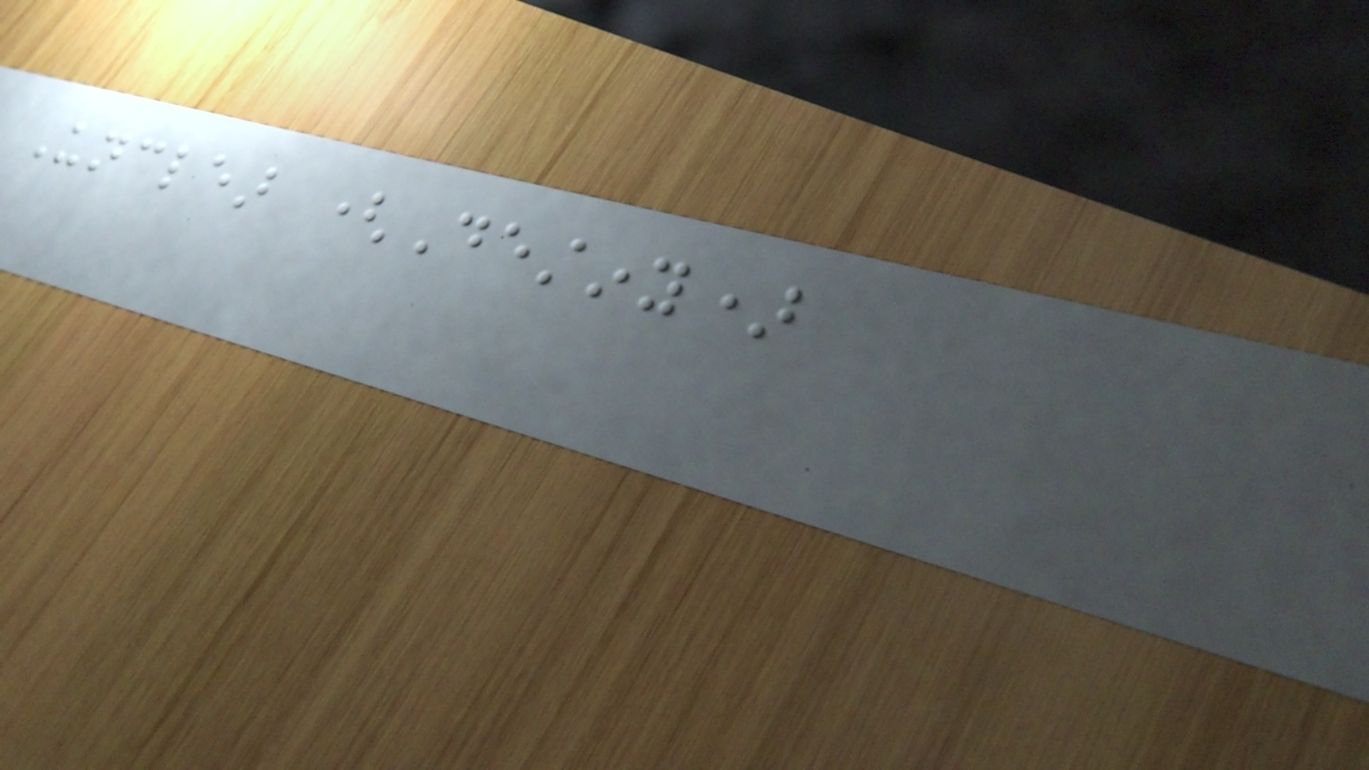Unclear (Destiny)
